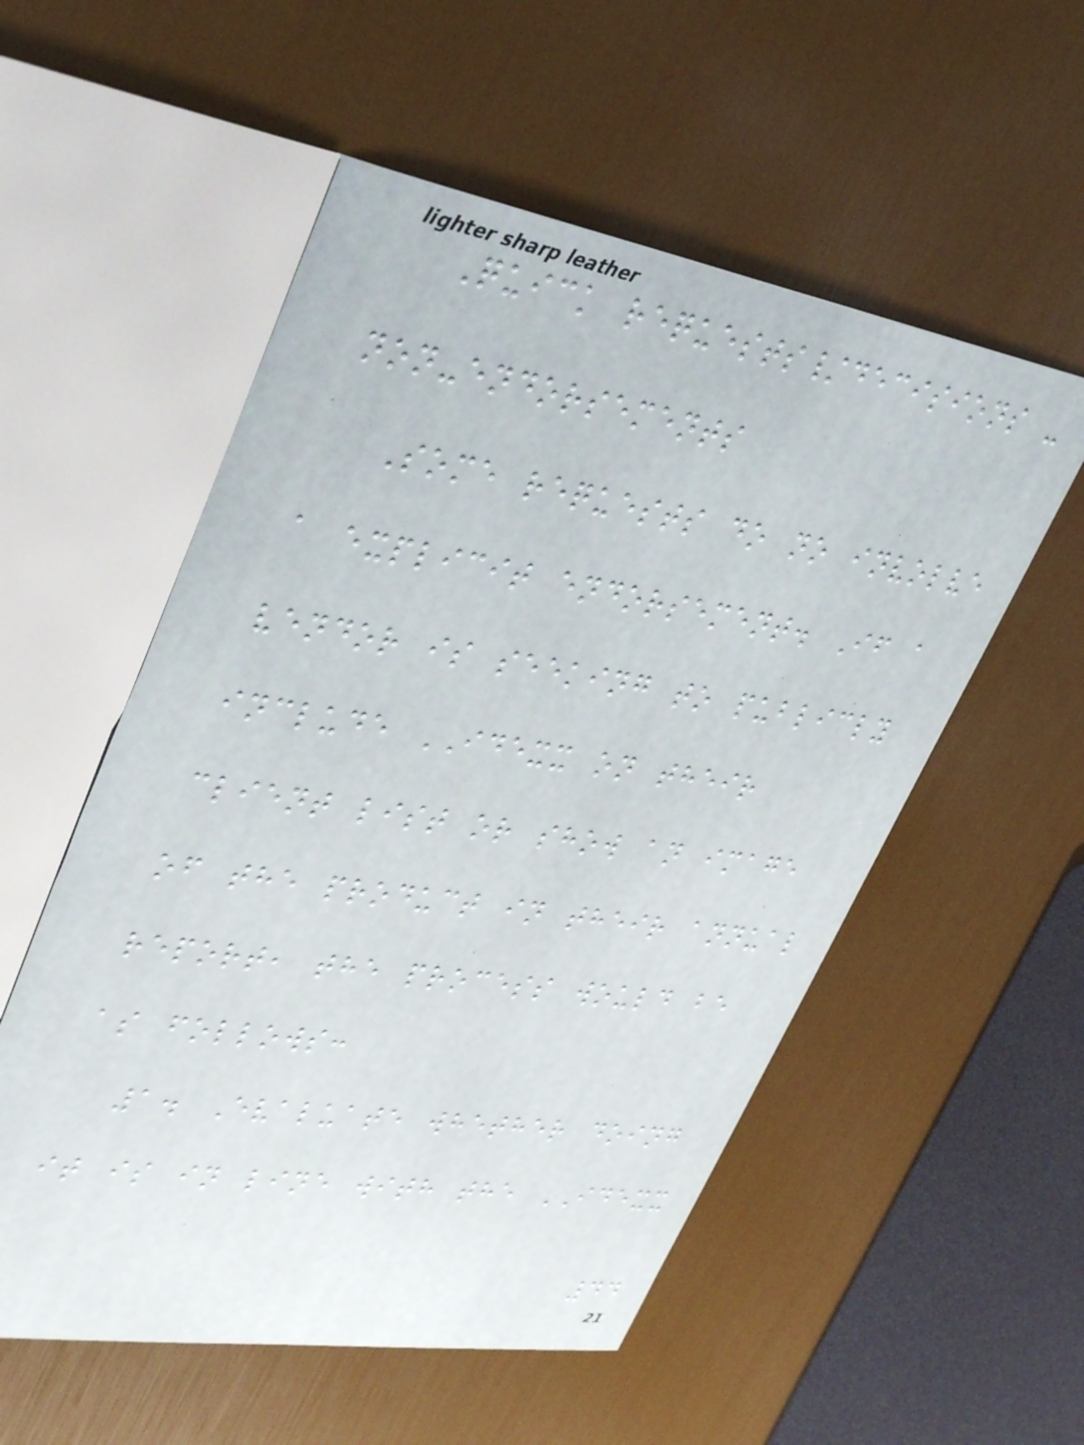Quick requests/decisions -
non-endorsements
Some requests do no involve
a explicit endorsement. If a
vendor is seeking to publicly
include IDEXX on their
client list or show an image
of the product in their annual
report, the process would be
as follows:
1. Evaluate whether doing
it is in line with the IDEXX
44
